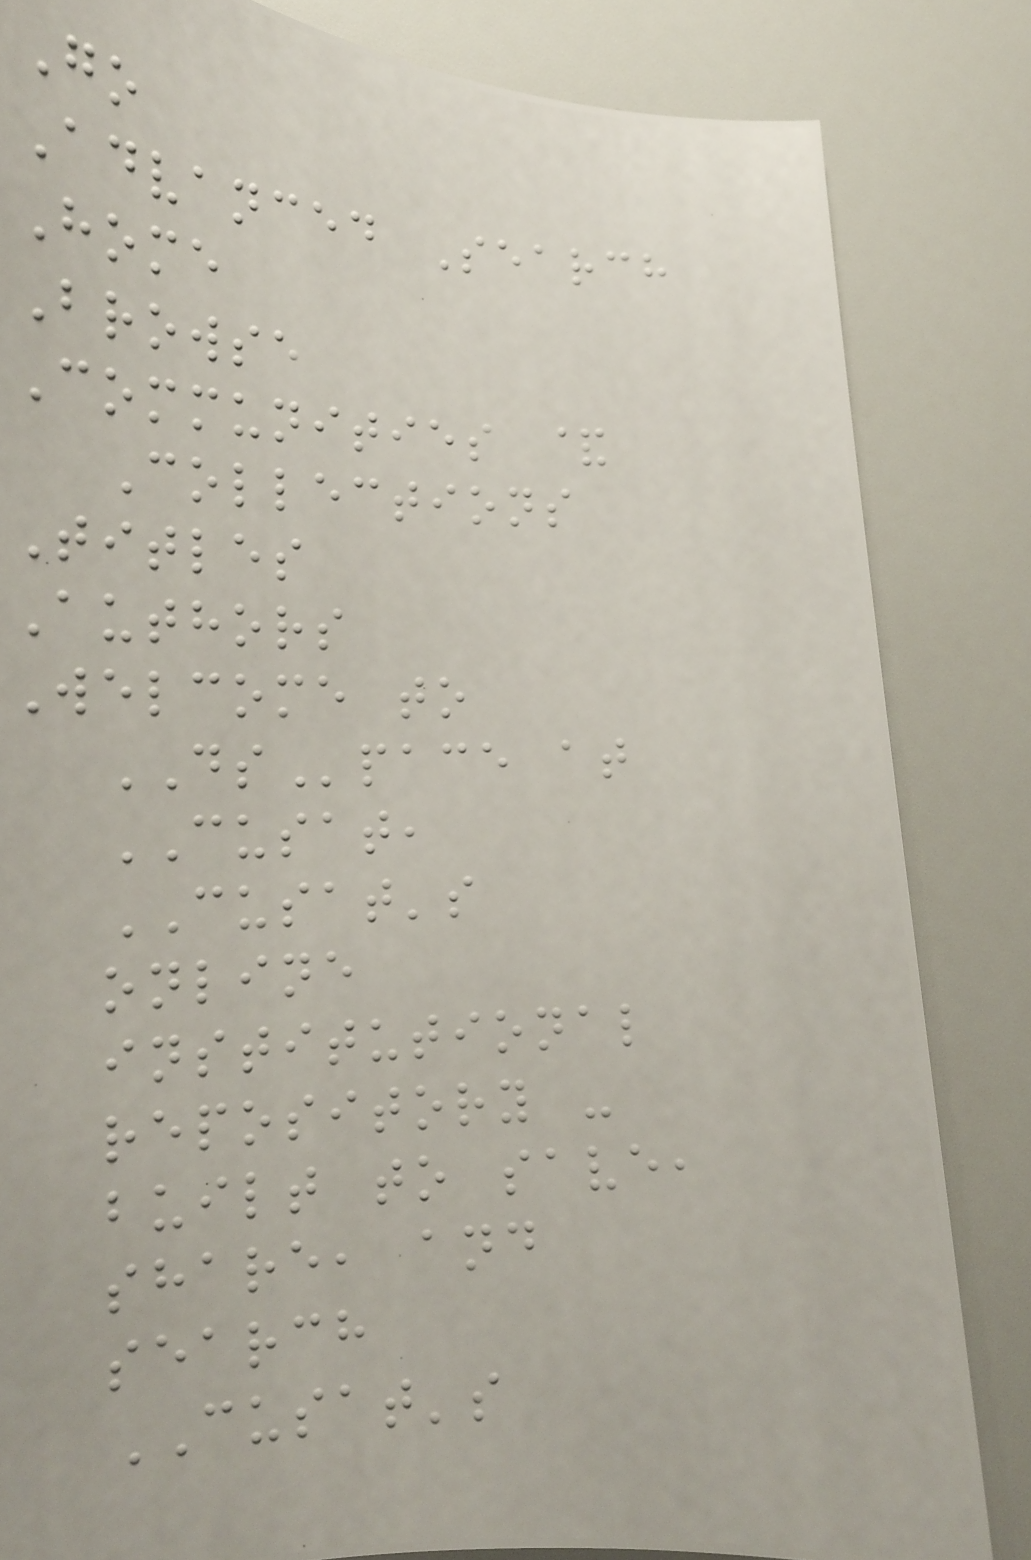Go
Advanced Search
Home
Browse
Communities &
Collections
Titles
Authors
Welcome to
DSpace at
CUSAT,
CUSAT's
online
institutional
repository -
built to save,
share, and
search
CUSAT's
